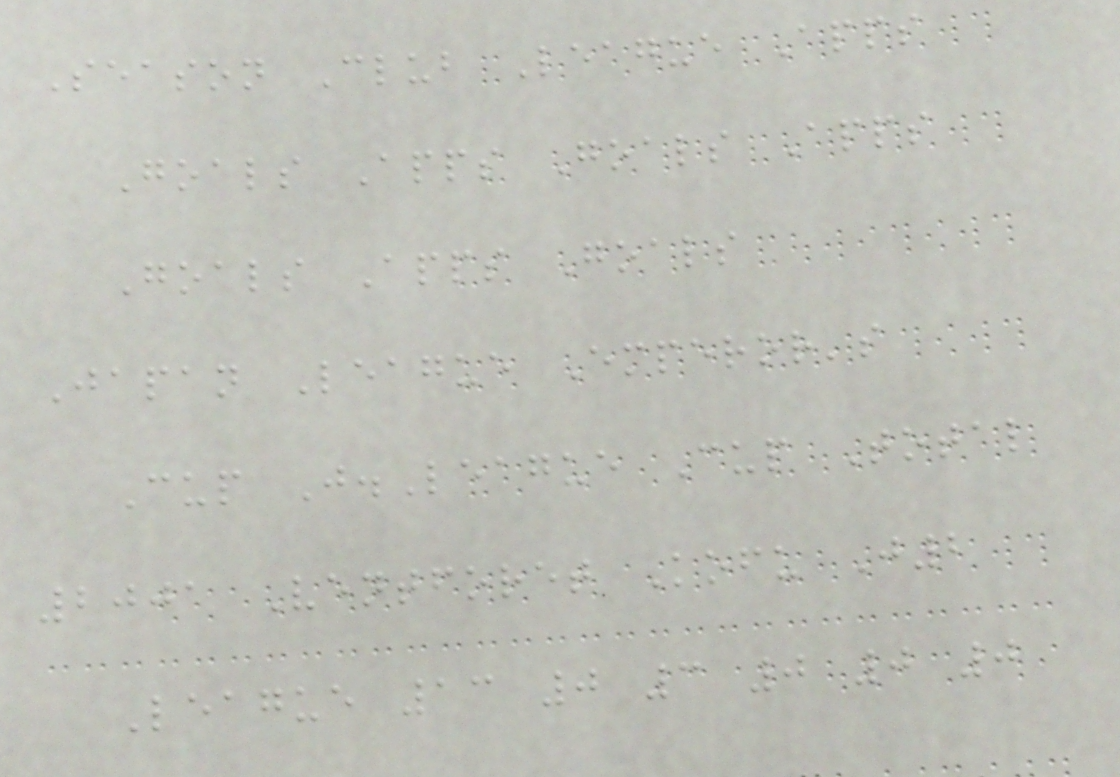Season Club League Apps
Goals Apps Goals Apps
Goals Apps Goals
Japan League Emperor's
Cup J.League Cup Total
2001 Ventforet Kofu J2
League 13 0 3 0 0 0
